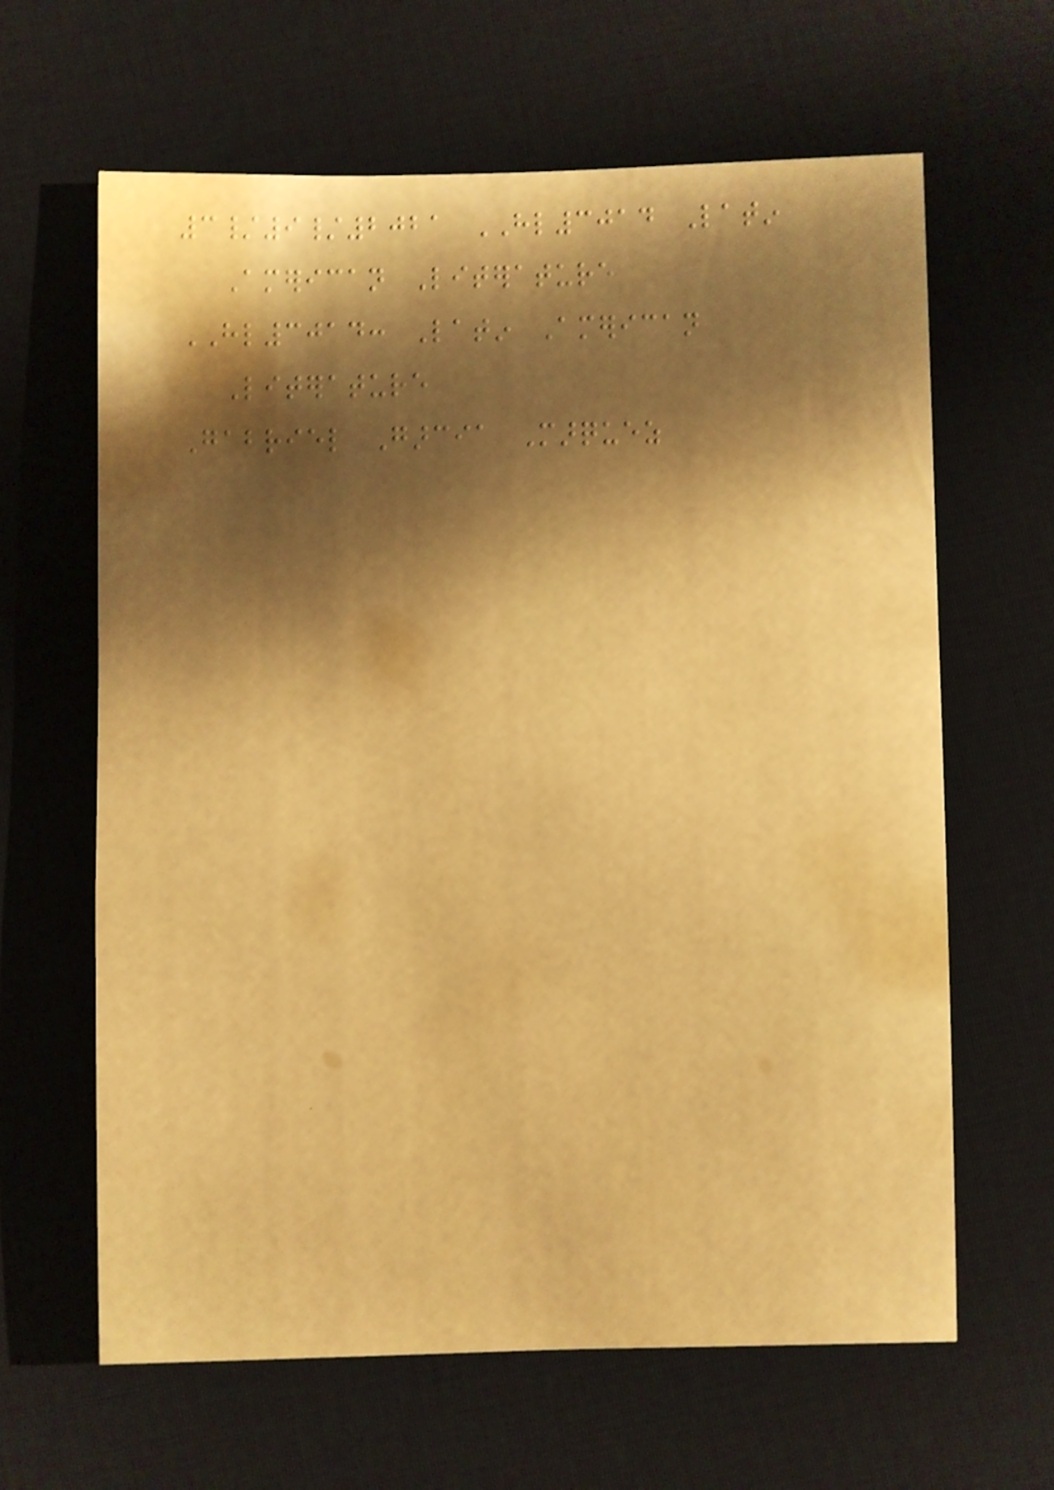3/9/2021 HL3014 Latin
American Literature
HL3014: Latin American
Literature
Gabriel Garcia Marquez
